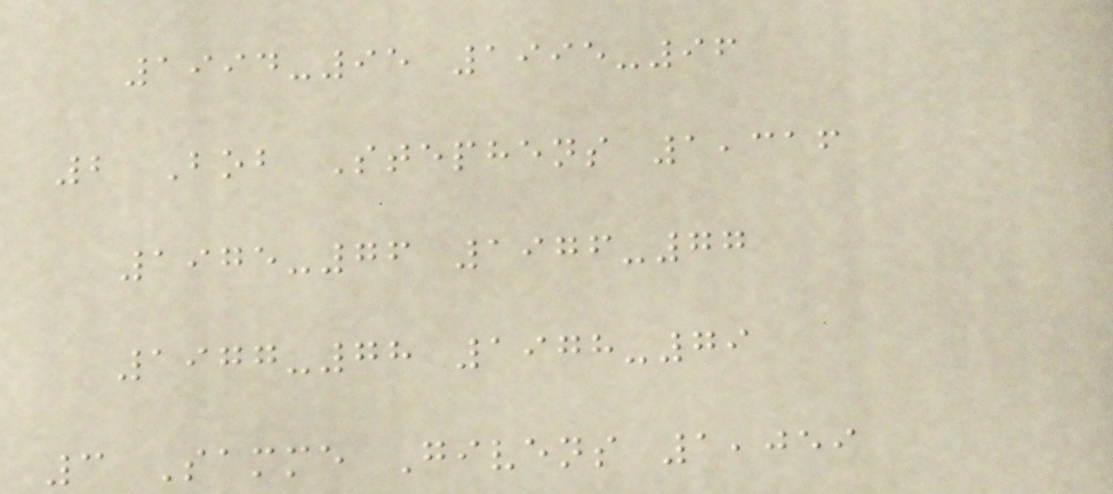1994-95 1995-96
2 Bob Stephens 1,316
1975-76 1976-77
1977-78 1978-79
3 Samme Givens 1,059
